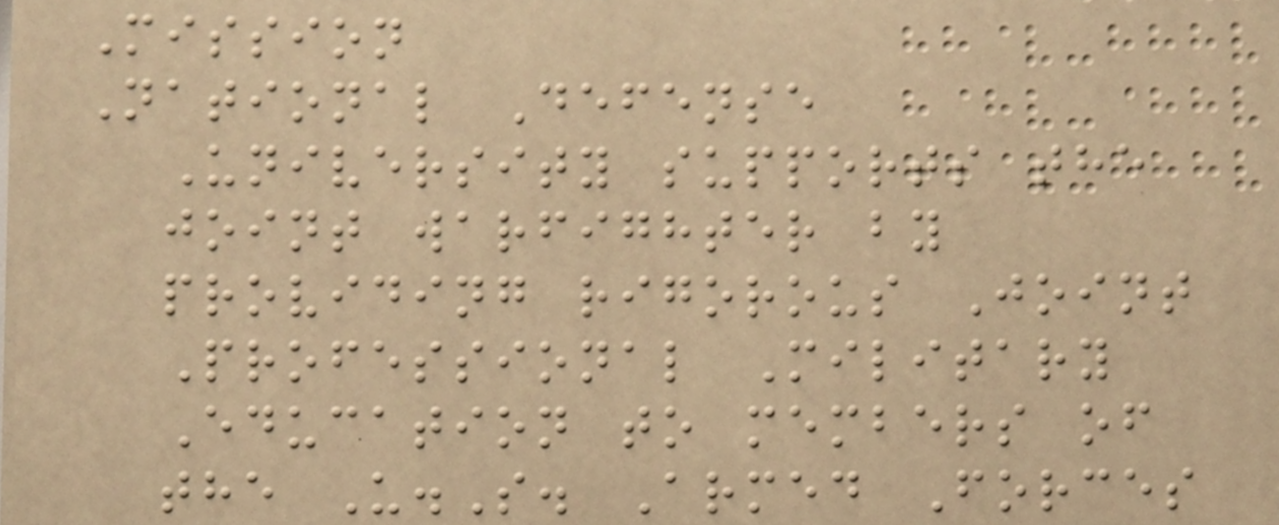Mission
National Defense
University supports the
joint warfighter by
providing rigorous Joint
Professional Military
Education to members of
the U.S. Armed Forces
